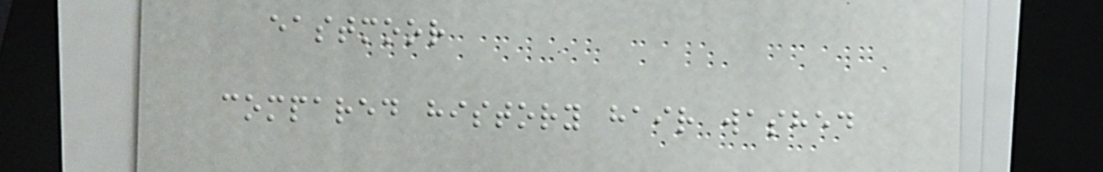eastmoor
compared history hair washed
